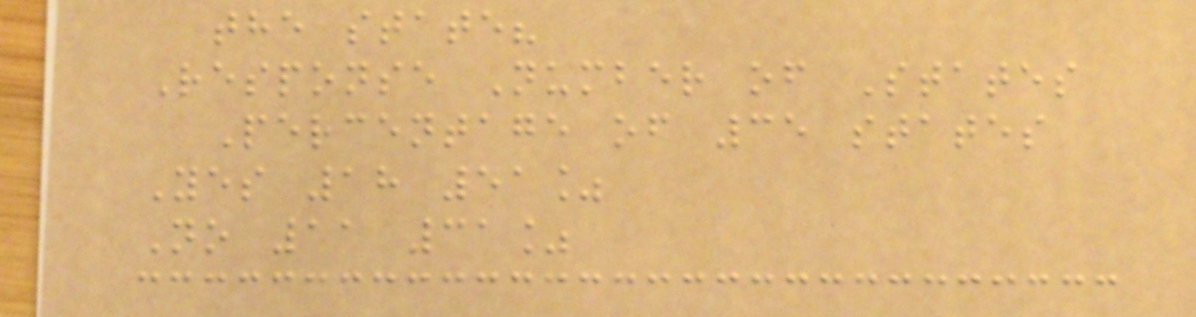the state?
Response Number of States
Percentage of 35 states
Yes 18 51%
No 11 31%
